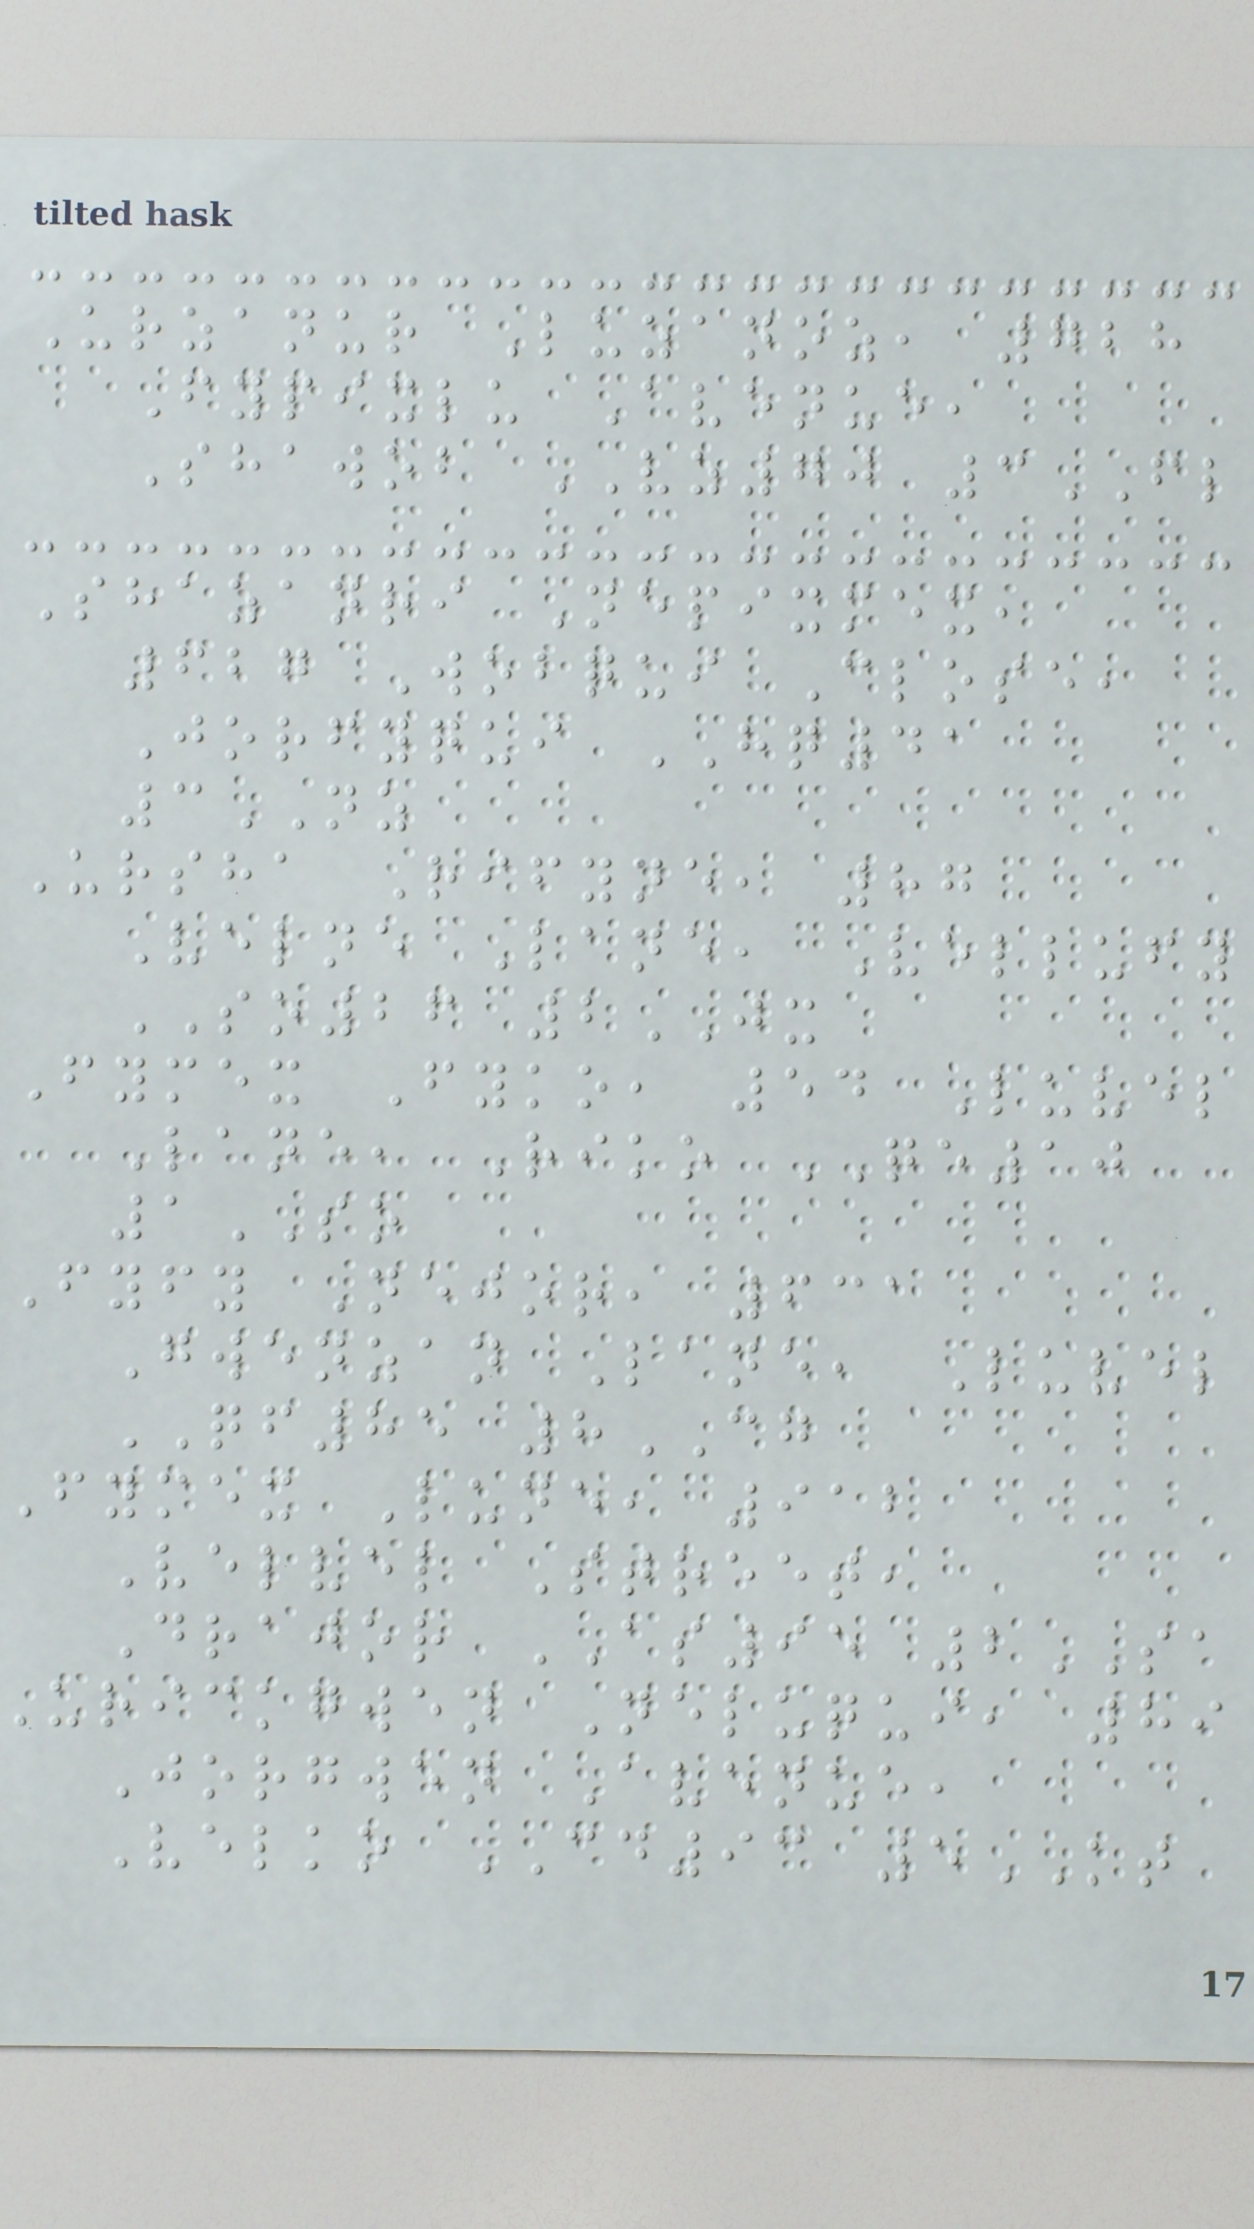Urzanur Luzanoz, 728
Fypixlu Avenue,
Shawob VZ70 3FL
Shazanri Nepixmex,
627 Wobqui Close,
Jorfyqui HQ41
3NZ
Ursha Rifyne, 87
Velne Lane, Vellufy
SO26 2JX
Fymex Fyko, 54 Luvel
Lane, Riko QE10
1SO
Fyfy Nejor, 631
Gwenzan Lane, Luvel
QF85 8CG
Fymex Lune, 912
Velvel Street,
Drajor AS95 2SA
urickgwen Neluqui, 89
Jorgwen Avenue,
Velko CD93 5KT
